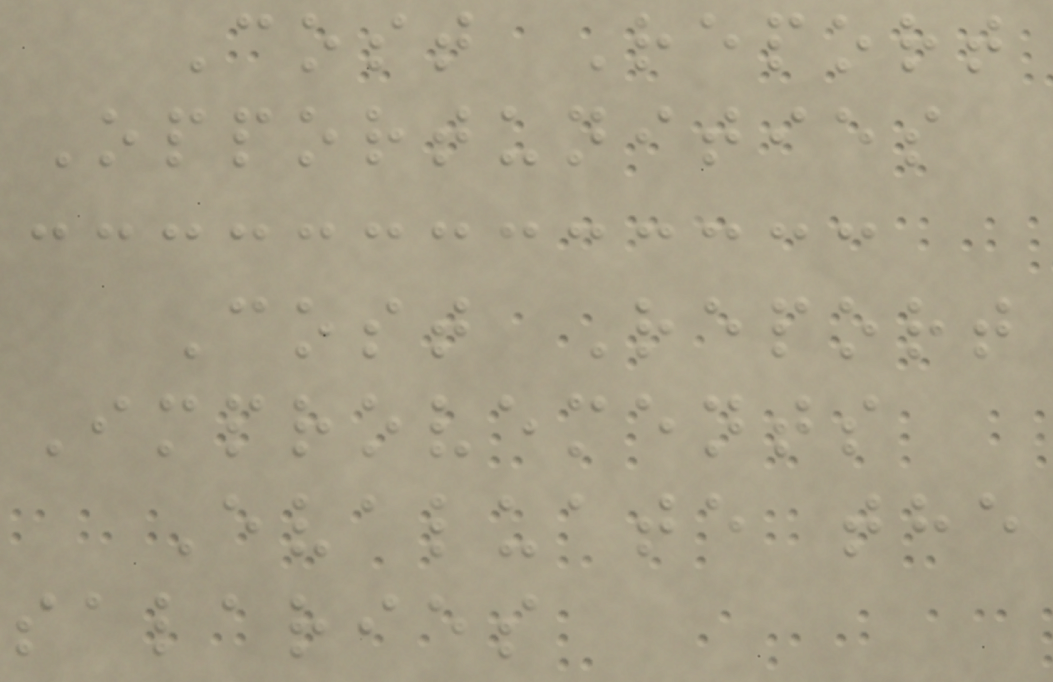Cost Report
Opportunities
Cost Report
Improvements
Evaluate the
salaries
